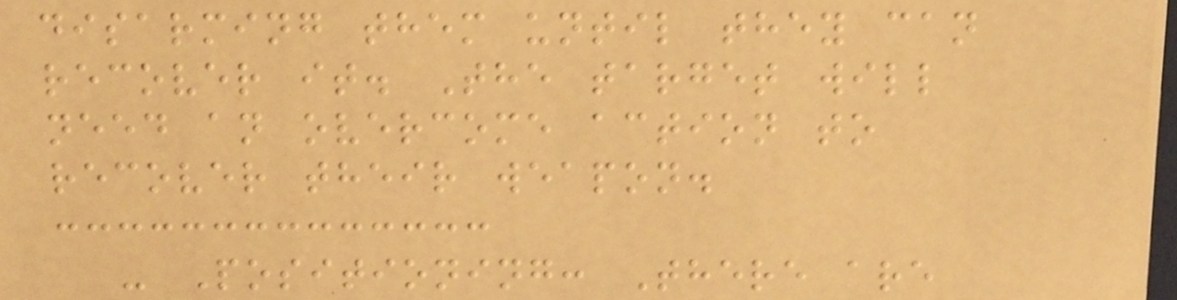disarming them until they can
recover it. The target will
need an overcome action to
recover their weapon.
- Positioning: There are
